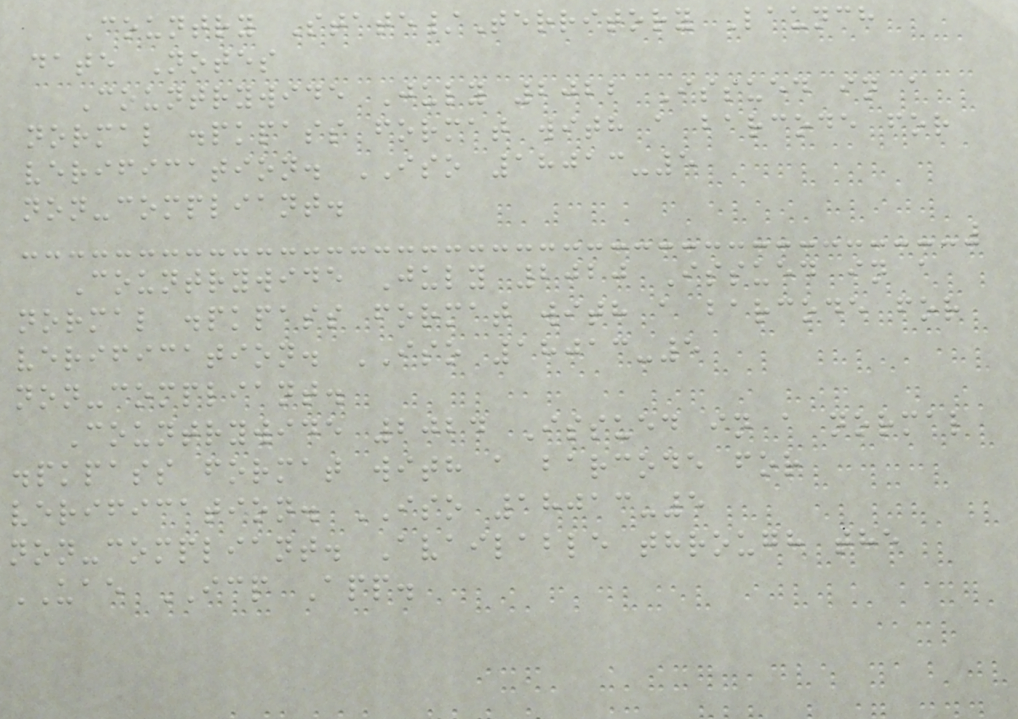Country State/Territory Launch
date Notes
Countrywide July 2022 Issued in a
normal .pkpass format with a barcode for
verification. ISO 18013-5
non-compliant.
Countrywide July 2020 Issued in a
normal .pkpass format with a barcode for
verification. ISO 18013-5
non-compliant.
Countrywide 2024 Issued in a normal
.pkpass format with a barcode for
verification. ISO 18013-5
non-compliant. Available through the
UAE ICP App.
